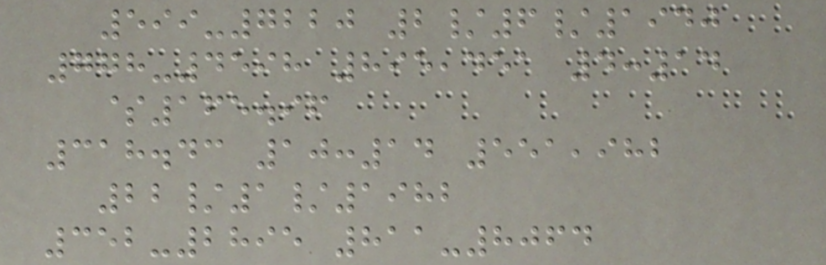599-7220 2/6/1940
778-4598 895,451 4:14
$165.96
318.43 10:14 551,982
22/1/1982
352-2895 811-8064
